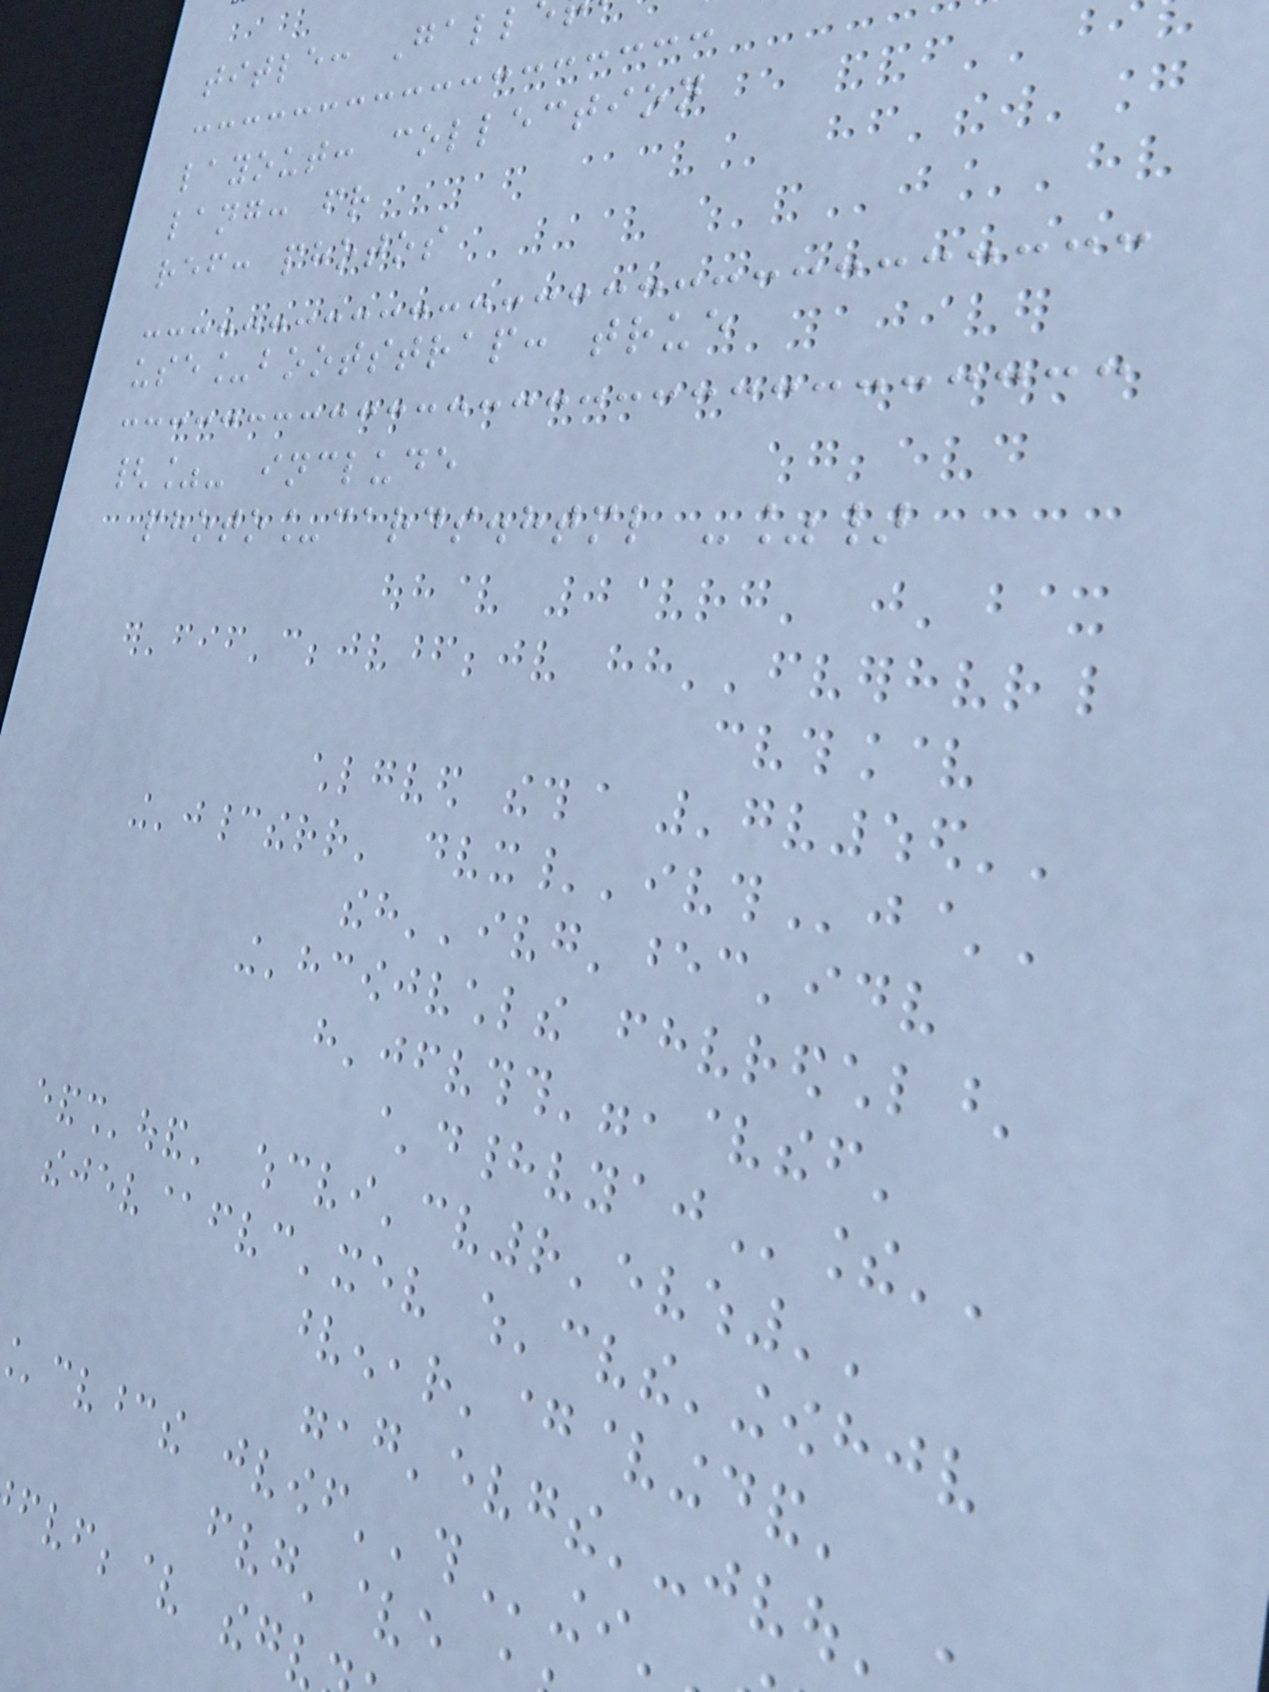title: Gall
layout: collection
lang: fr
ref: photos
use_bootstrap: true
{%- include
photo_cards.html -%}
